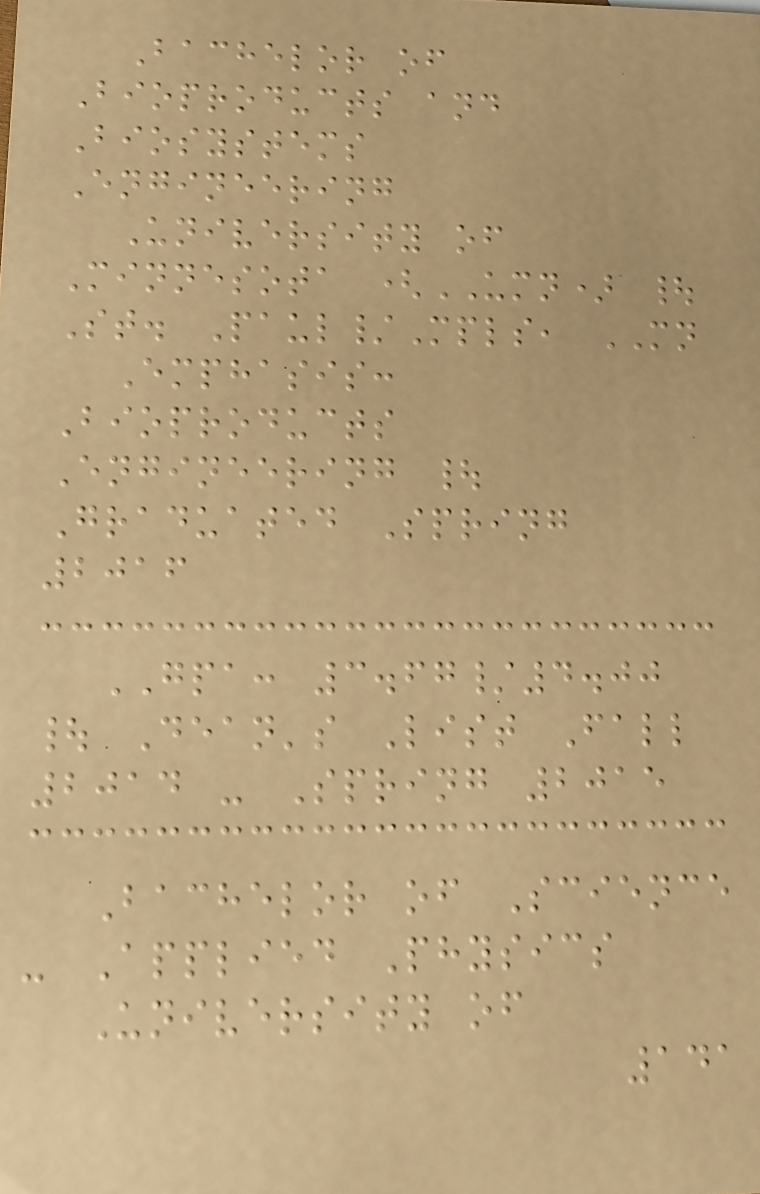Bachelor of
Bioproducts and
Biosystems
Engineering
University of
Minnesota (UMN) |
St. Paul/Mpls, MN
Emphasis:
Bioproducts
Engineering |
Graduated Spring
2016
GPA: 3.67/4.00
| Dean's List Fall
2014 - Spring 2015
Bachelor of Science
- Applied Physics
University of
141
